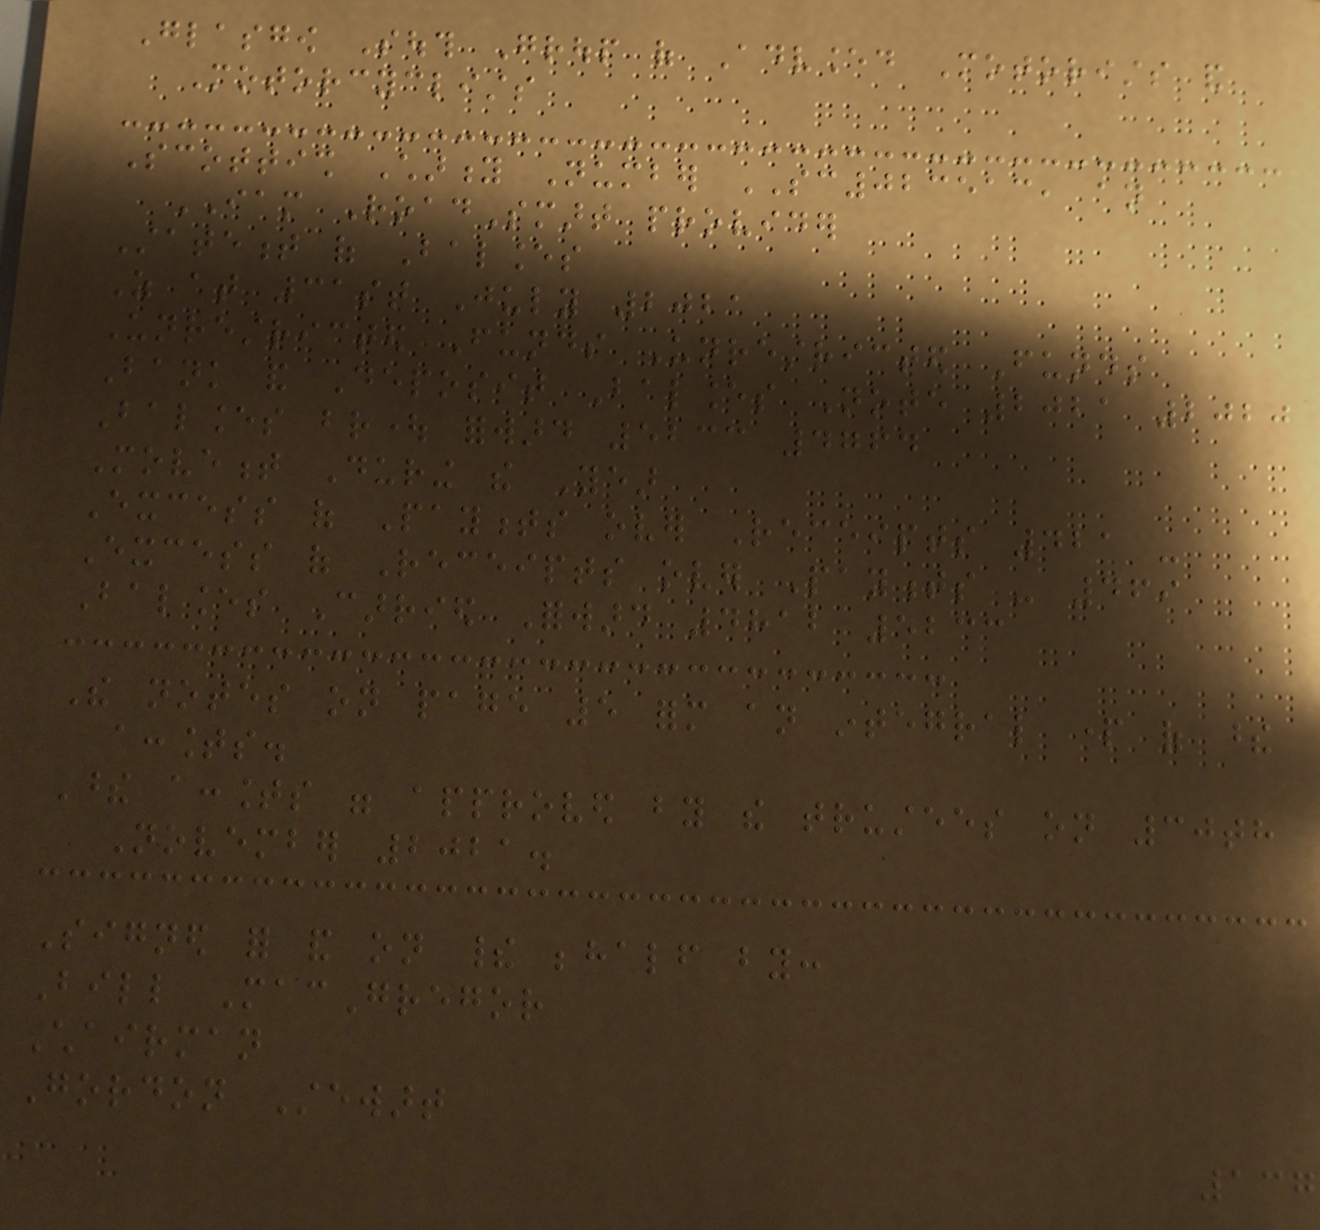Glasgow South Group of Advanced Motorists and
Motorcyclists
Scottish Charity Number SC023513, an
IAM RoadSmart provider
Statement of Balances
As at 31st July 2021
Unrestricted Funds Unrestricted Funds
Bank and Deposit Balances Note 2021 2020
Balances brought forward 5233 4764
Movement During the Year
Excess of Payments over Receipts 421 -
Excess of Receipts over Payments - 469
Balances Carried Forward 4812 5233
The notes on page 5 form an integral part of these
accounts.
These accounts were approved by the trustees on 30th
November 2021.
Signed for and on their behalf by:
Bill MacGregor
Chairman
Gordon Stewart
137
